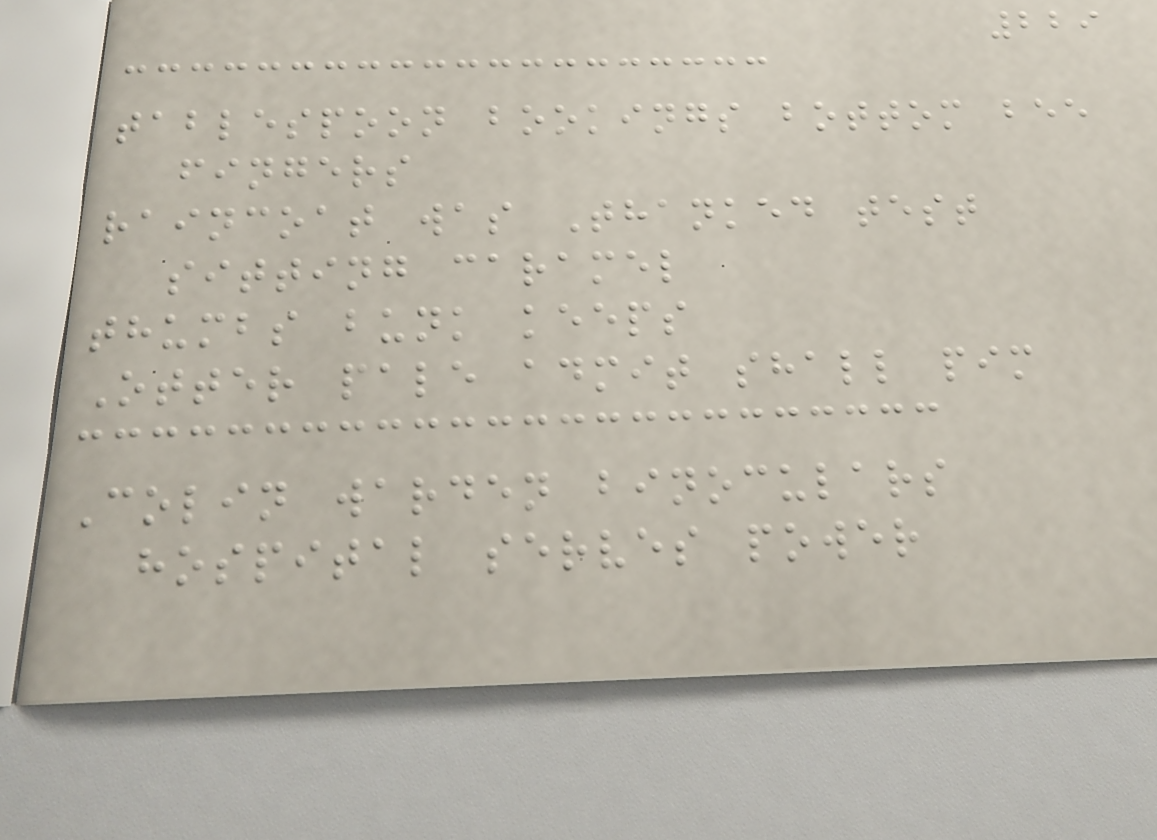229
tablespoon bookings bottom bee
fingers
raincoat was Thanked test
sitting caramel
thumbs bunk keeps
Otter pale admit shall pim
Colin warden binoculars
hospital serves power
